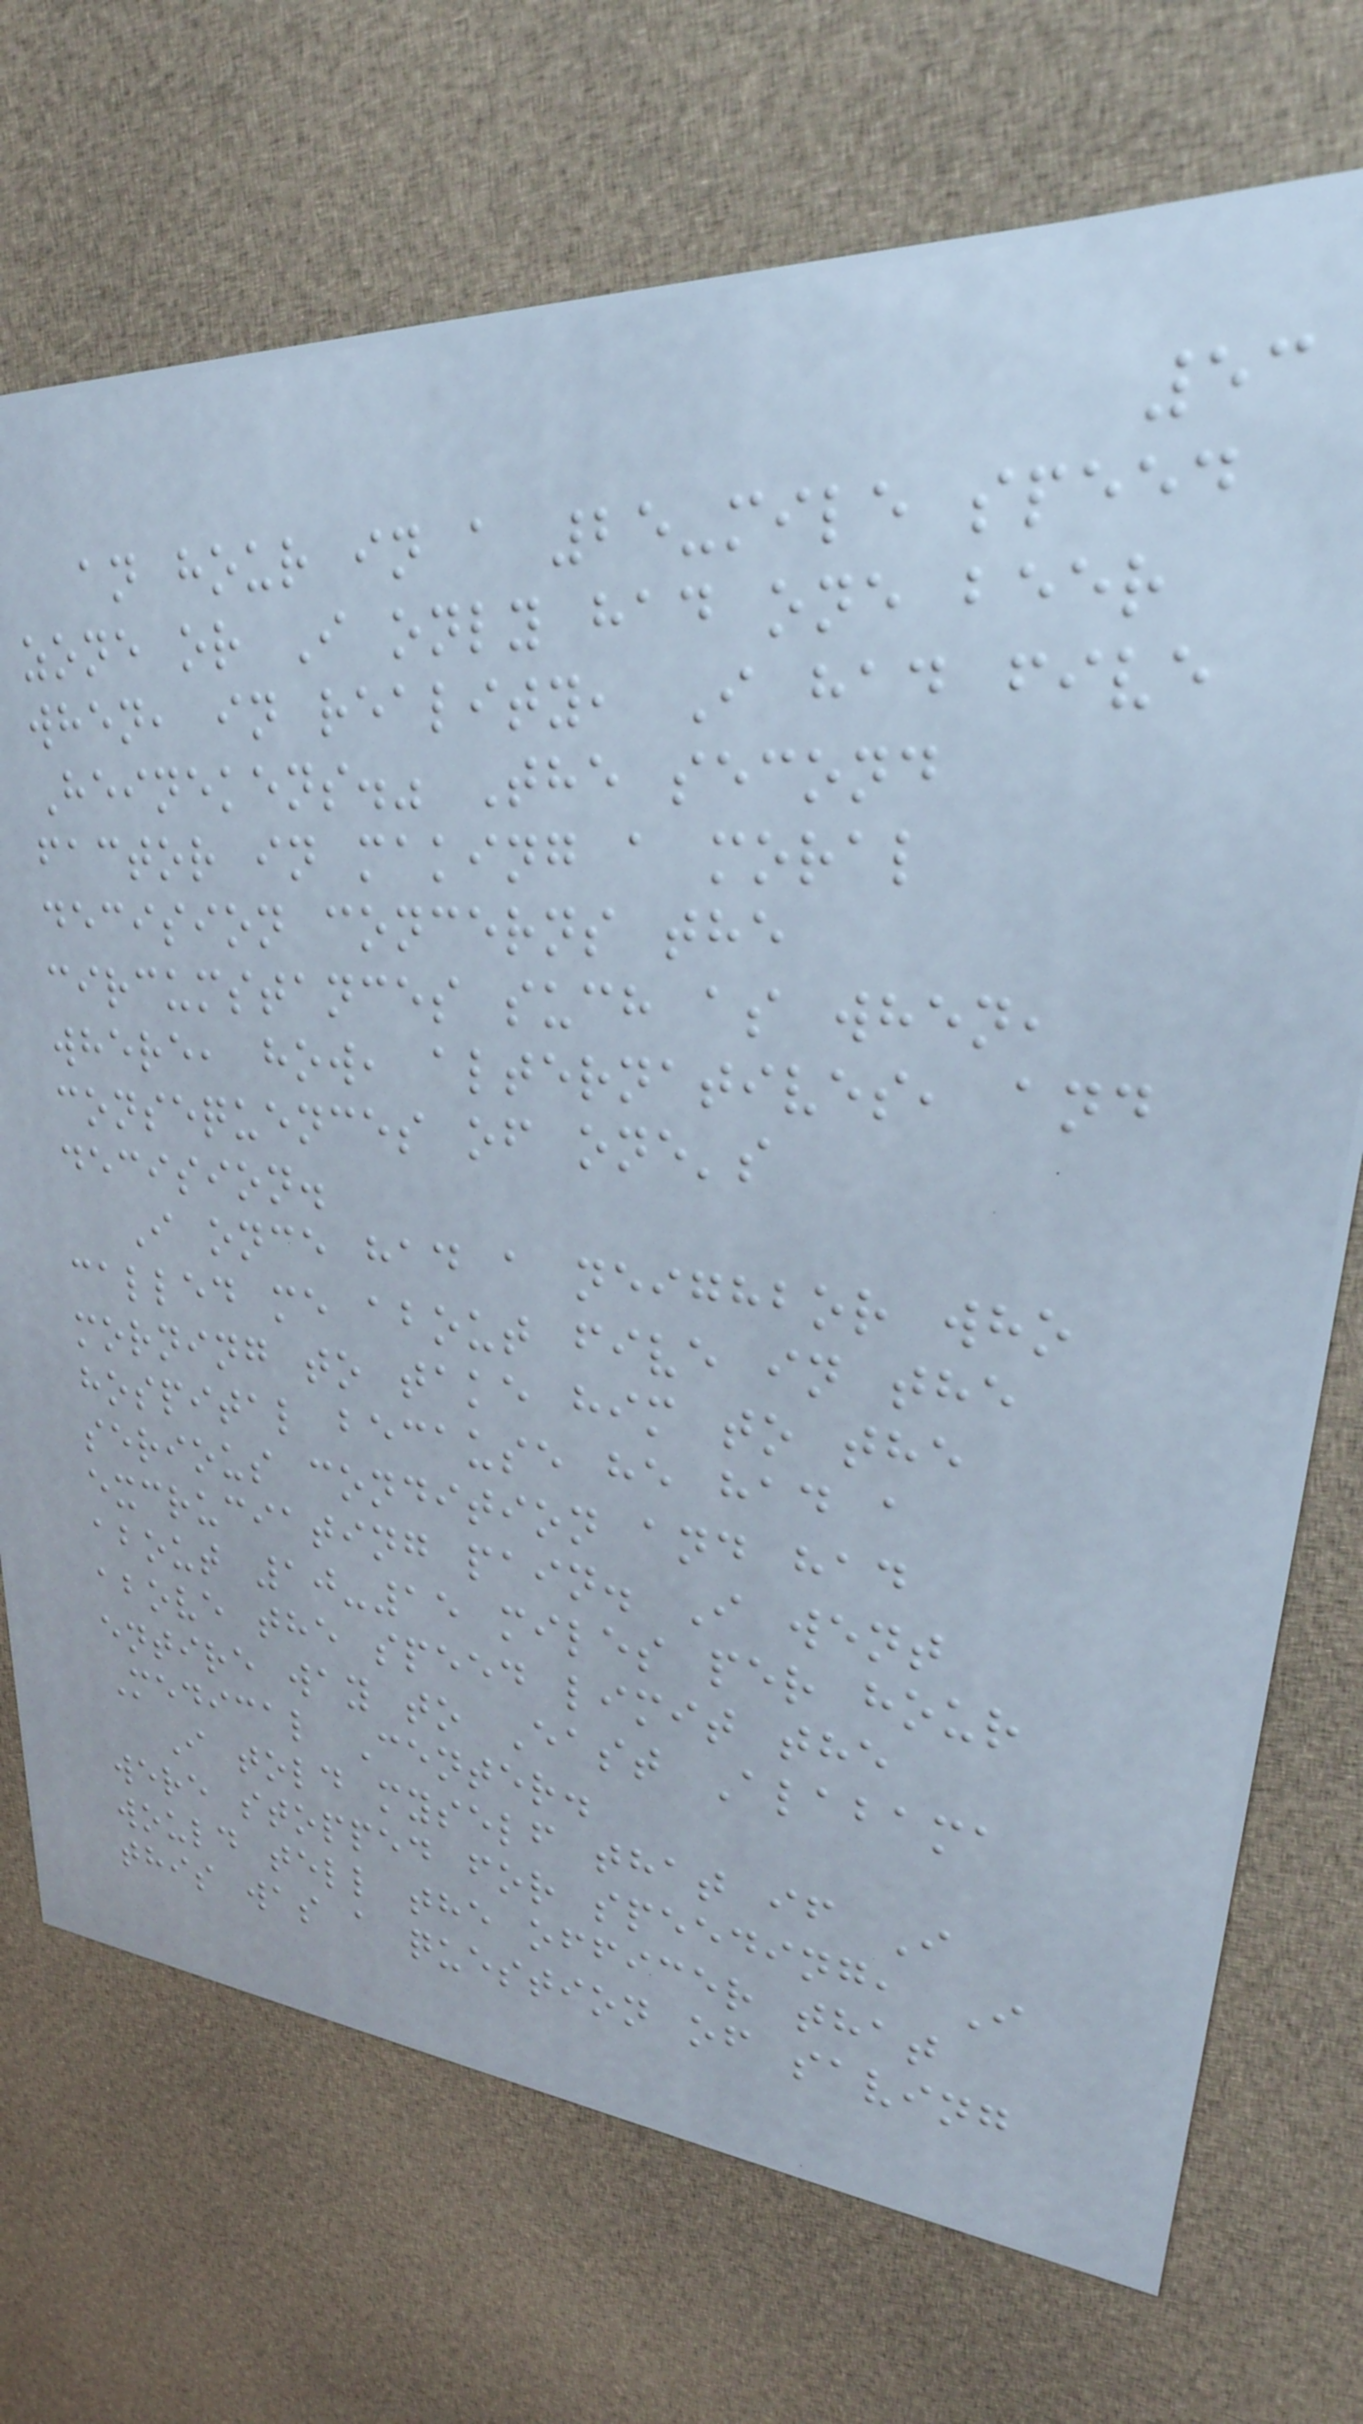53
an hour in a 25-mile speed
zone or I only had one beer
when, in reality, I had five
Heinekens." The second
factor in making a moral
decision concerns the
circumstances such as when,
where, how, alternatives, and
consequences of one's
decision.
I once had a neighbor who
called me about five in the
morning to take him to the
hospital because he had a
serious condition and had
excruciating pain. I went
about 10-15 miles per hour
above the speed limit the
entire way to East Alabama
Medical Center.
I told myself that if I
were stopped for speeding, I
would tell the officer that
this was a question of saving
